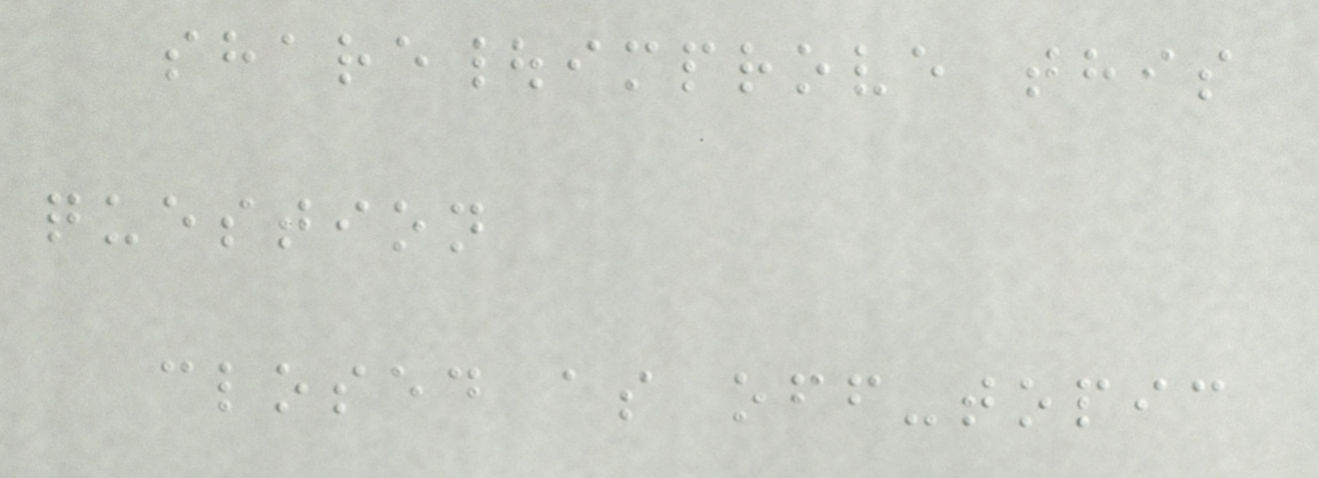share|improve this
question
closed as off-topic
